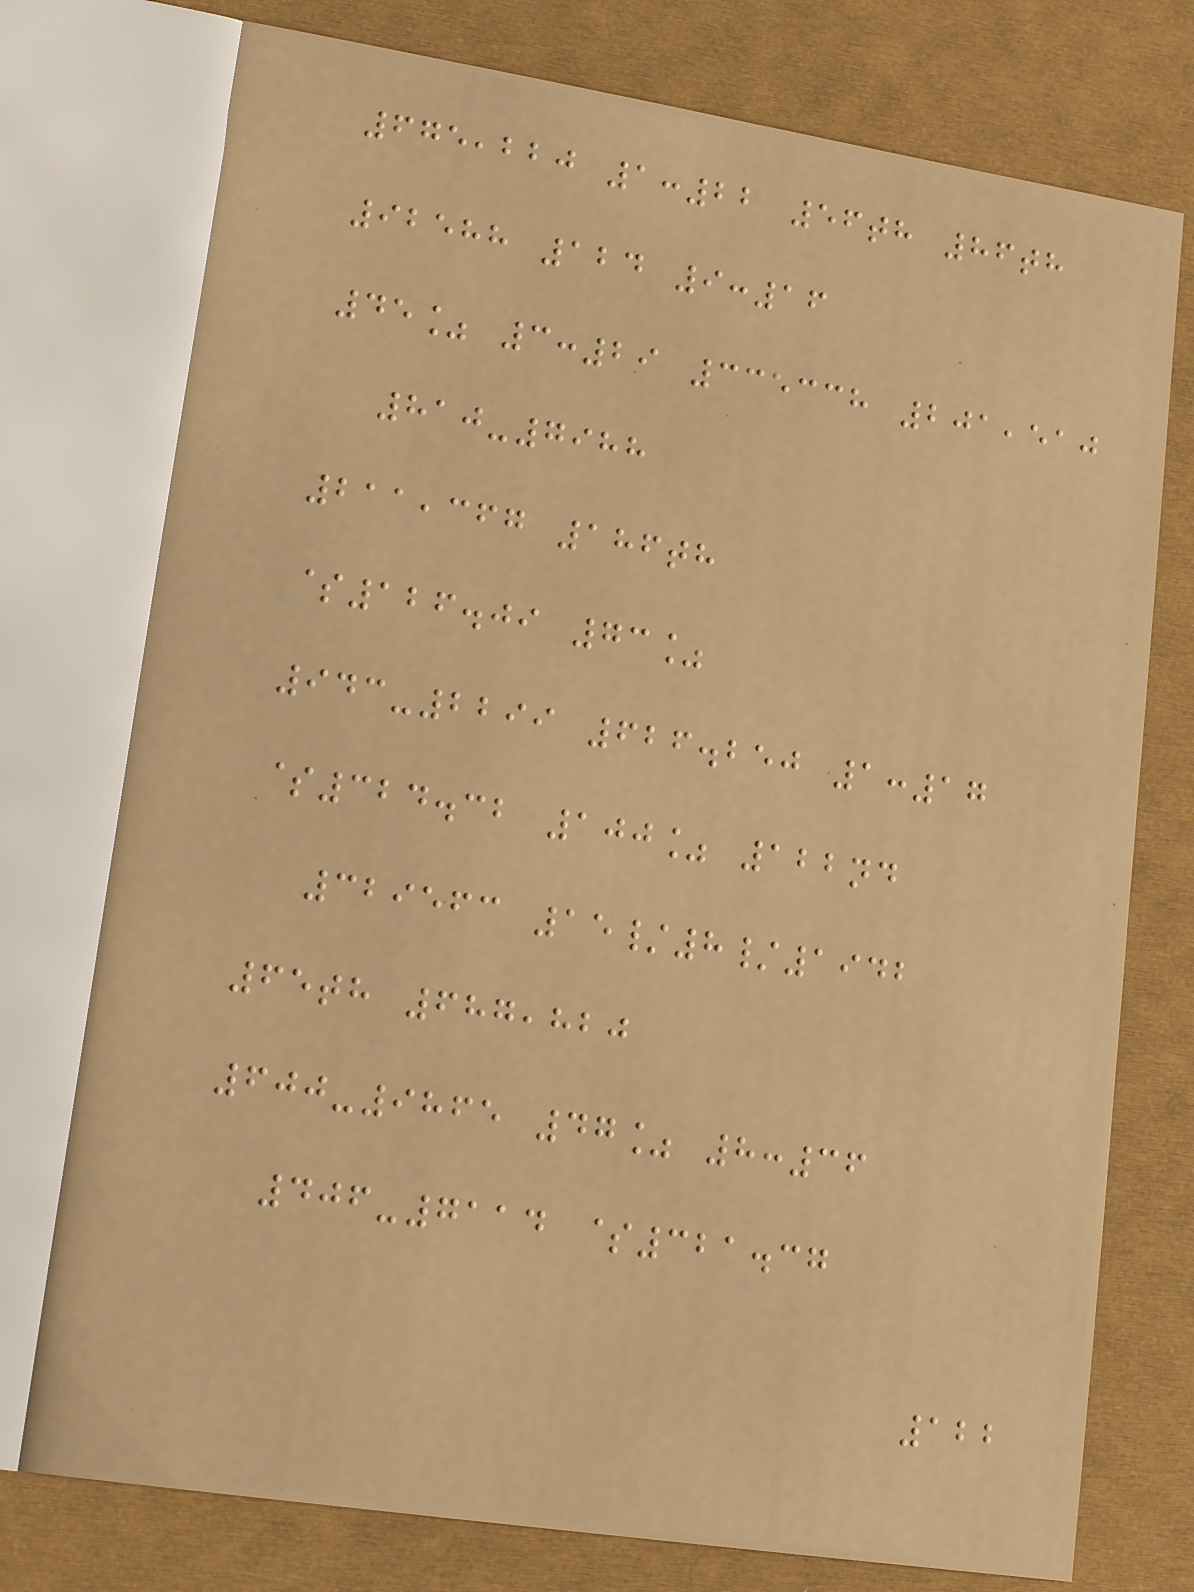675,220 1:22 56th 86th
92588 124 9:16
45% 3:29 335338 201,510
810-7988
211,367 186th
$126.09 73%
943-2299 626.250 1:17
$324.32 100% 122nd
329563 15/8/1942
65th 687,820
600-9865 47% 8:36
406-7114 $321.37
122
